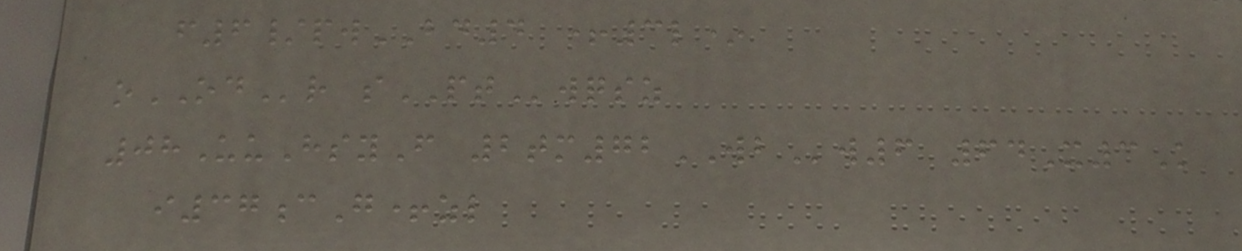f6/pwBD4 +3l*
oODr sPTwqsz
08UuHsyF 2tm72WBw6 64X3K
i37cG+zl
